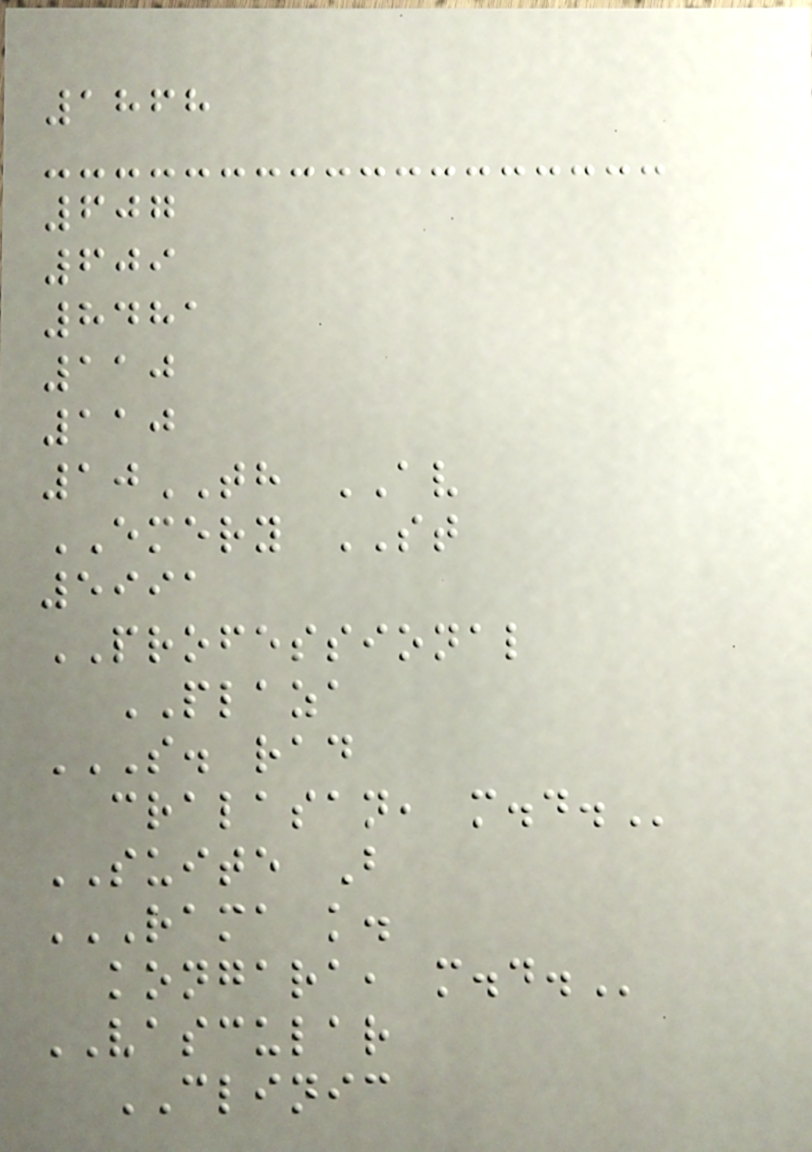1868
607
609
8481
110
110
10TH AV
EMERY ST
5991
PROFESSIONAL
PLAZA
S. RAD
CRALASAN, M.D.
SUITE B
RAMA K.
KONGARA, M.D.
VASCULAR
CLINIC
